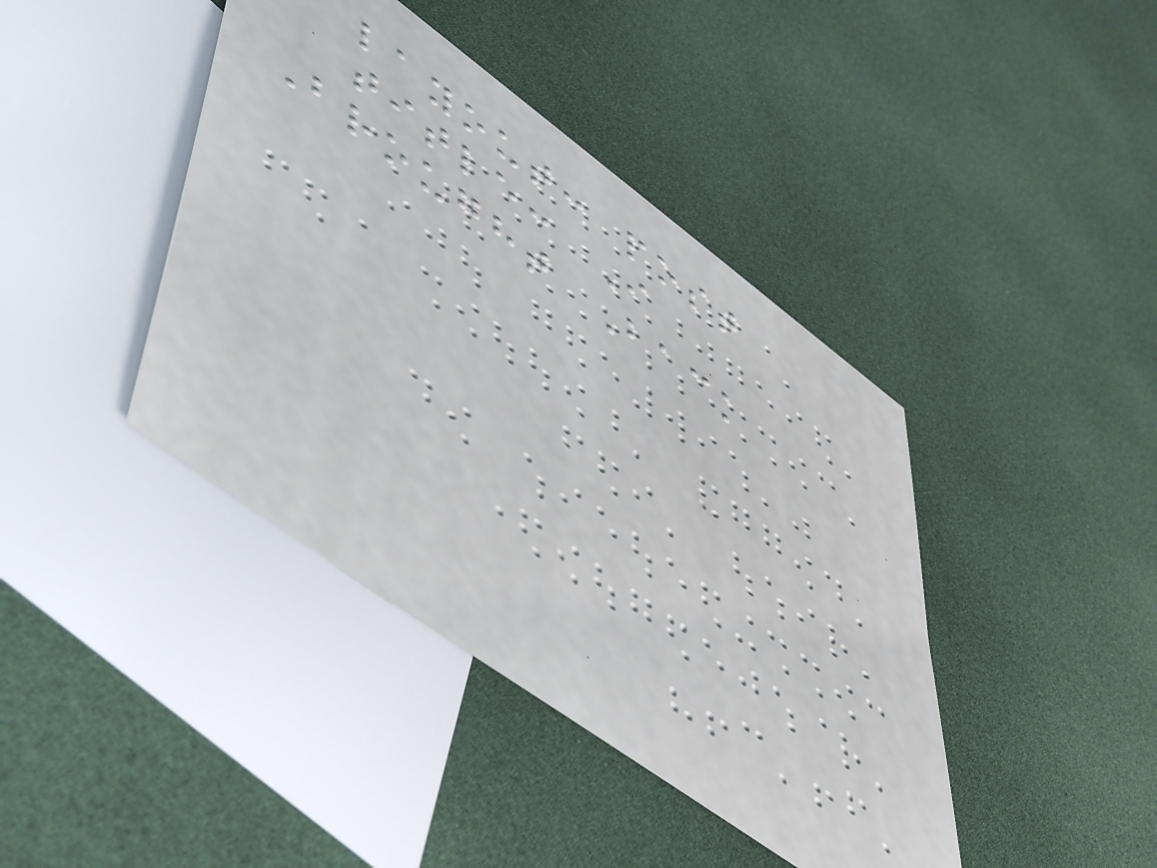layout: post
title: I
Brought Back
